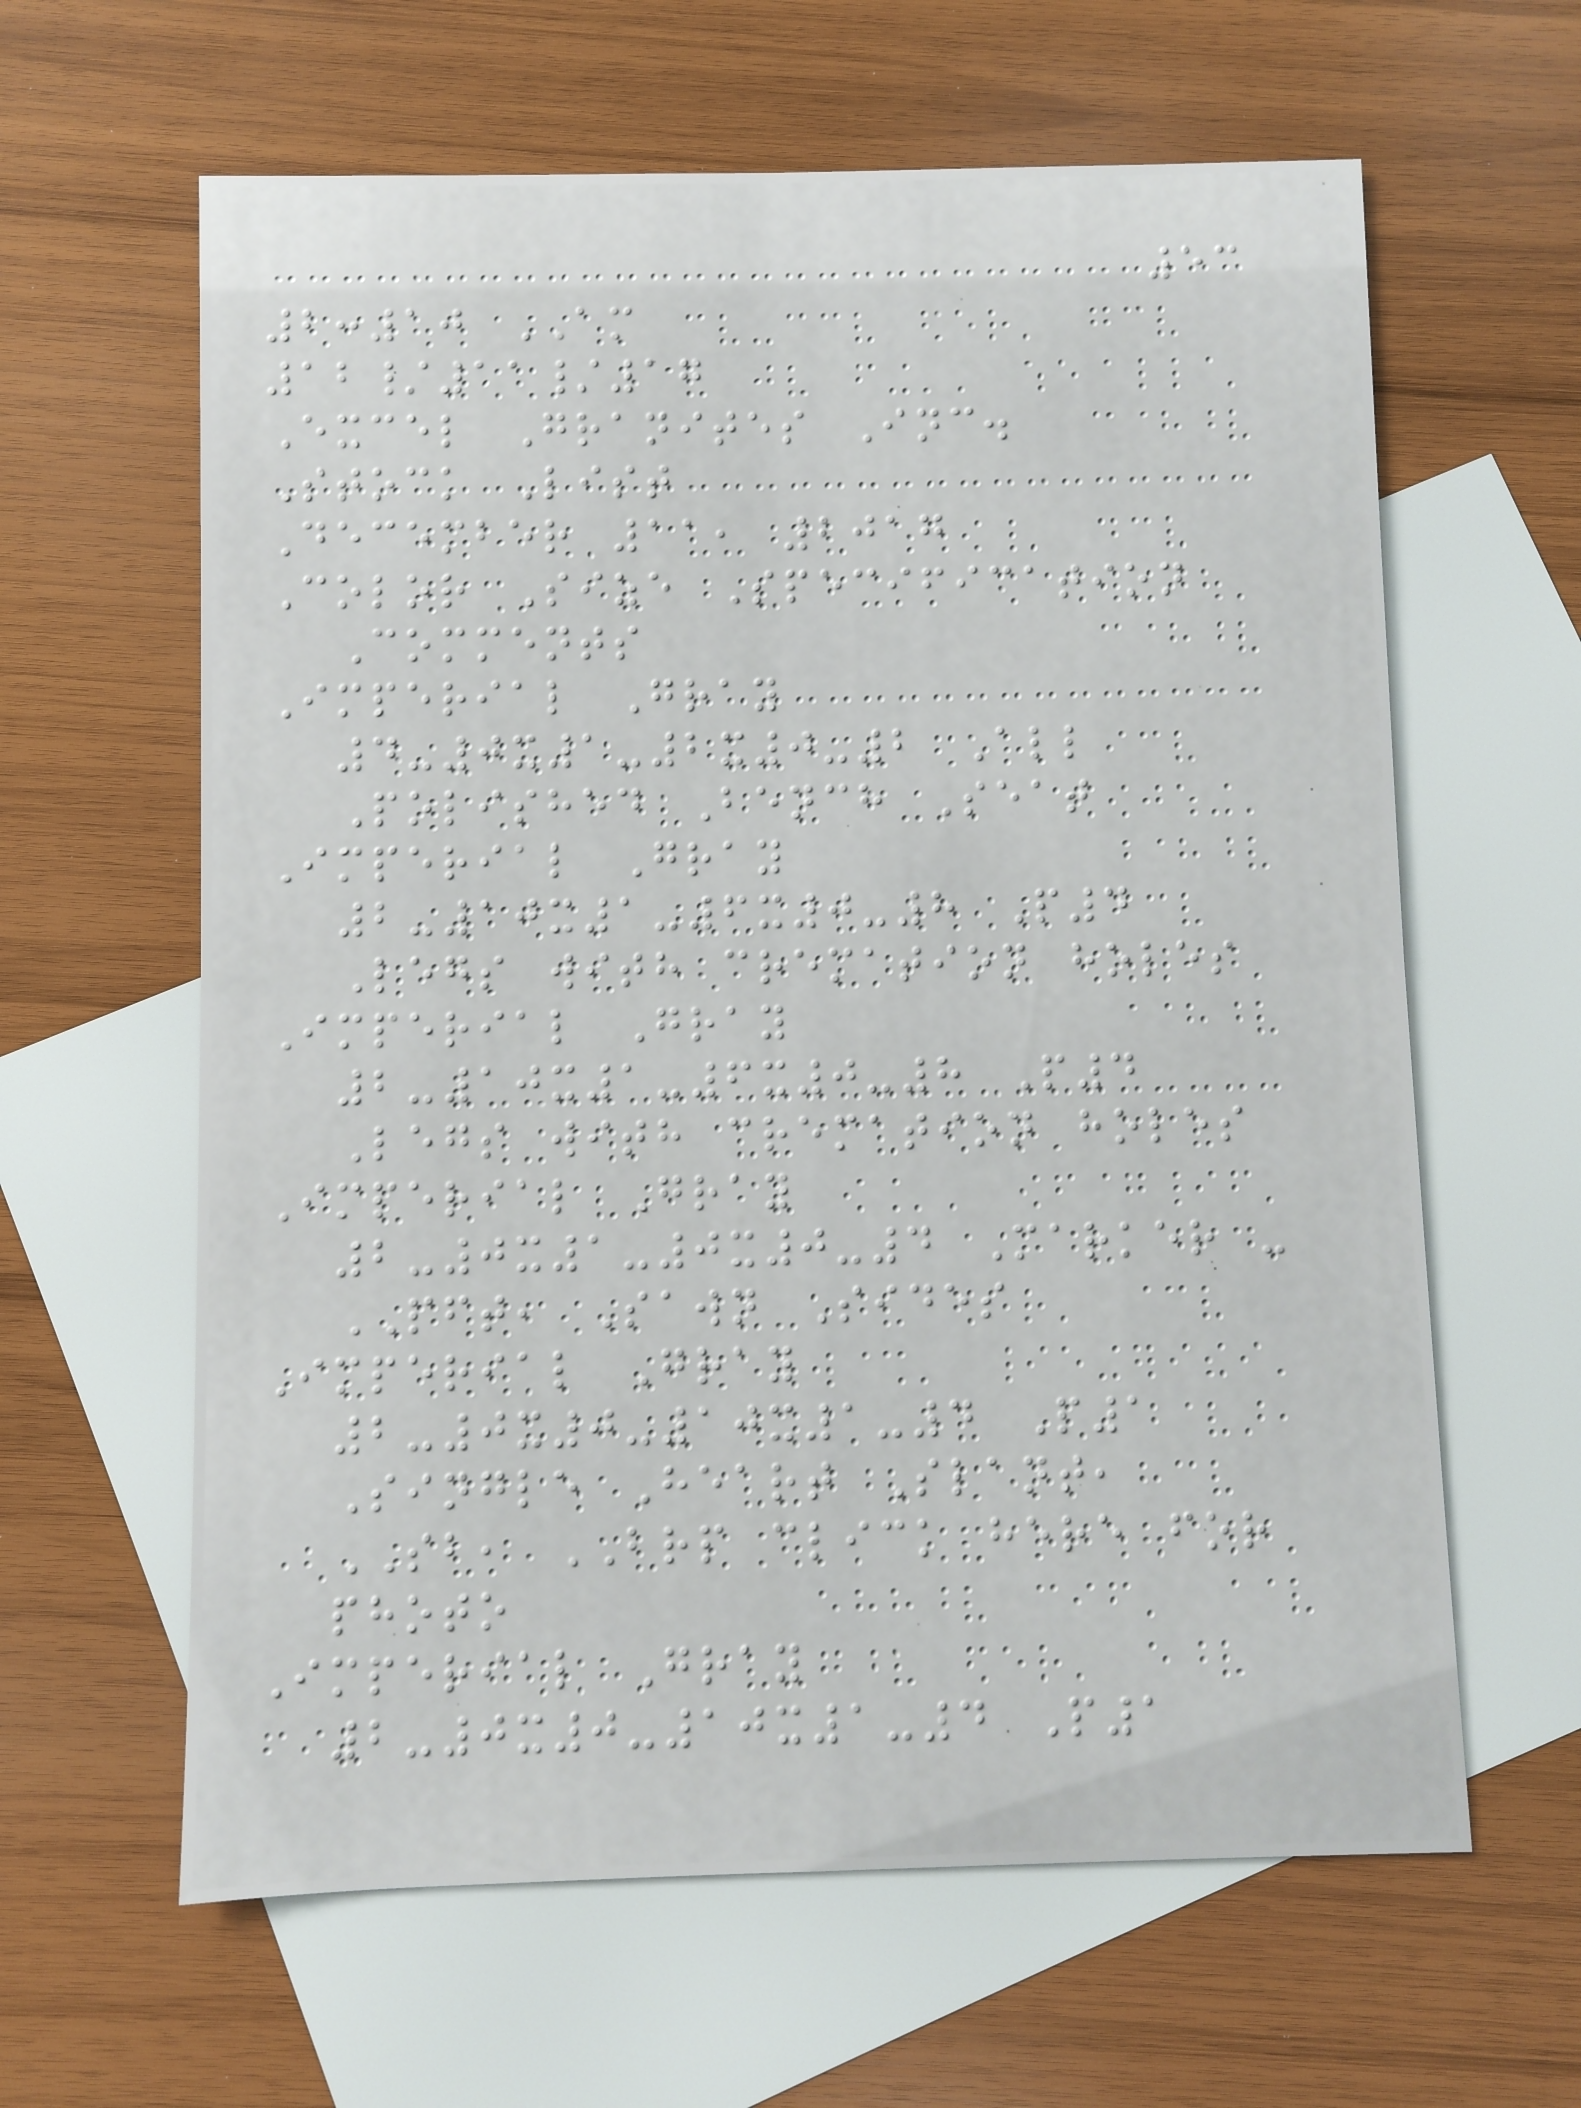53
2:10 AM
12/11/17
Excel Granites Inc.
Stock List
December 11, 2017
Color Size Specification
Comments
Imperial Gray
4-0x1-2x0-2 All
Polished Bench Seat
Imperial Gray
2-10x1-6x0-8 P4
Legs with cremation holes
Imperial Gray
2-10x1-6x0-8 P4
Legs with cremation holes
Imperial Gray
2-0x1-0x0-4 Marker -
PFT, Sawn Sides
Imperial Gray
2-0x0-10x1-4 P1
Single Heart Slant,
SB, BRP click here for
photo
Imperial Gray
2-0x0-10x1-4 P1
